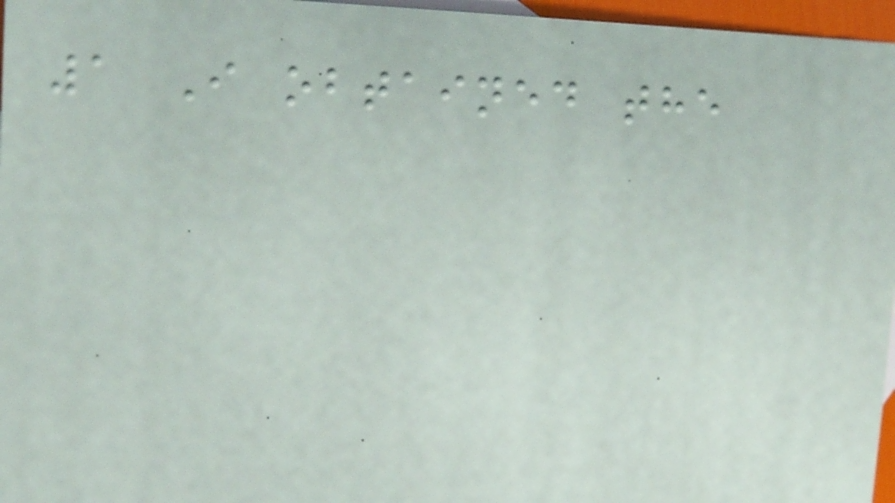1 I obtained the
